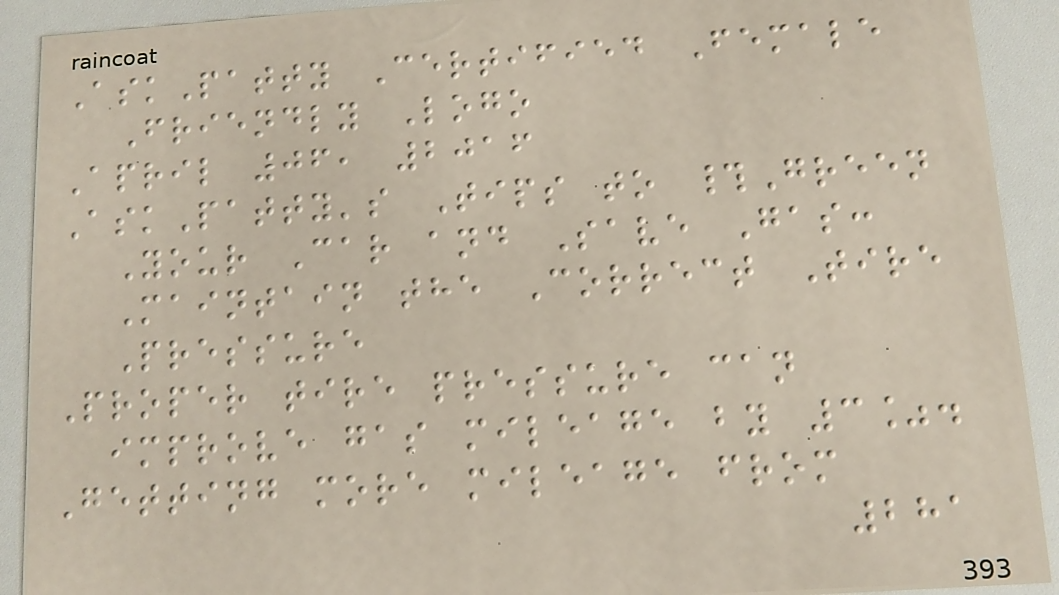AskPatty Certified Female
Friendly Logo
April 06, 2016
AskPatty's Tips to #Green
Your Car and Save Gas:
Maintain the Correct Tire
Pressure
Proper tire pressure can
improve gas mileage by 3%.
Getting more mileage from
281
